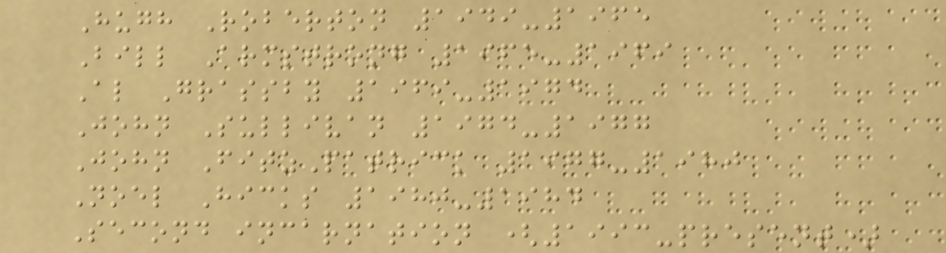Hugh Roberton 1949-1965
Bill Armstrong 1965-1969
Al Grassby 1969-1974
John Sullivan 1974-1977
John FitzPatrick 1977-1980
Noel Hicks 1980-1984
Second incarnation (1993-present)
